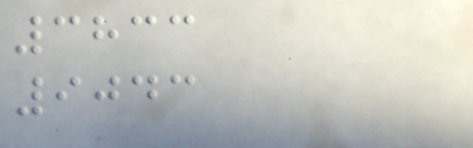3833
9043
